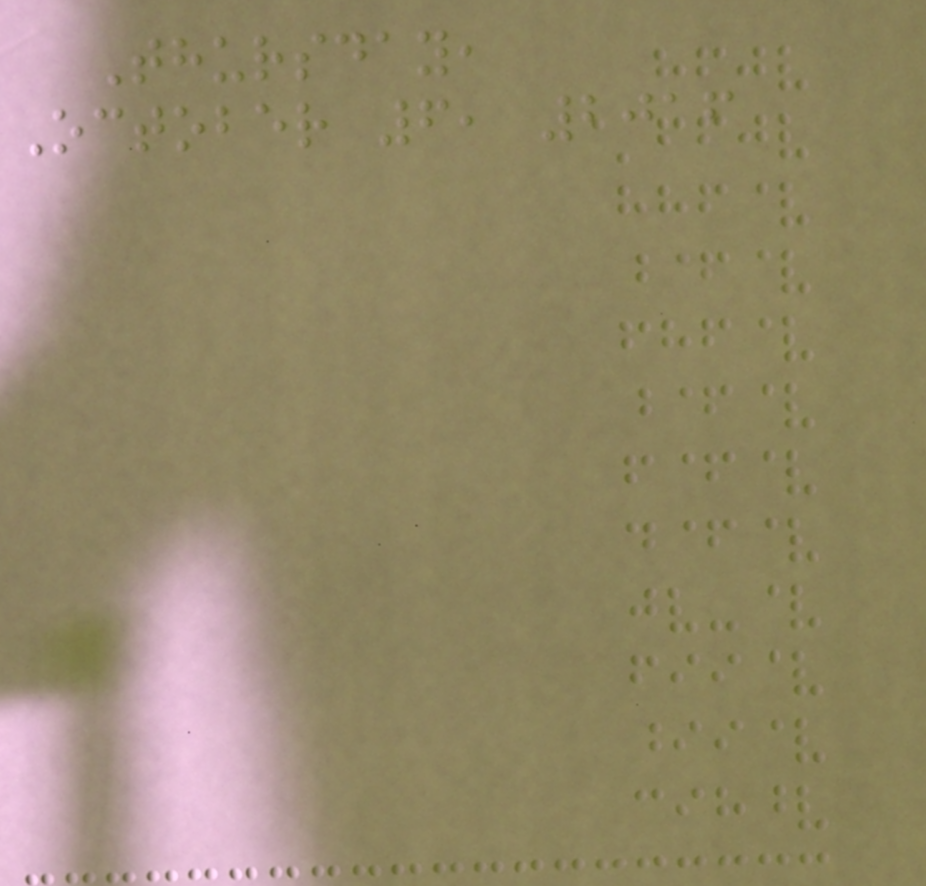Thursday,
October 6, 2016
